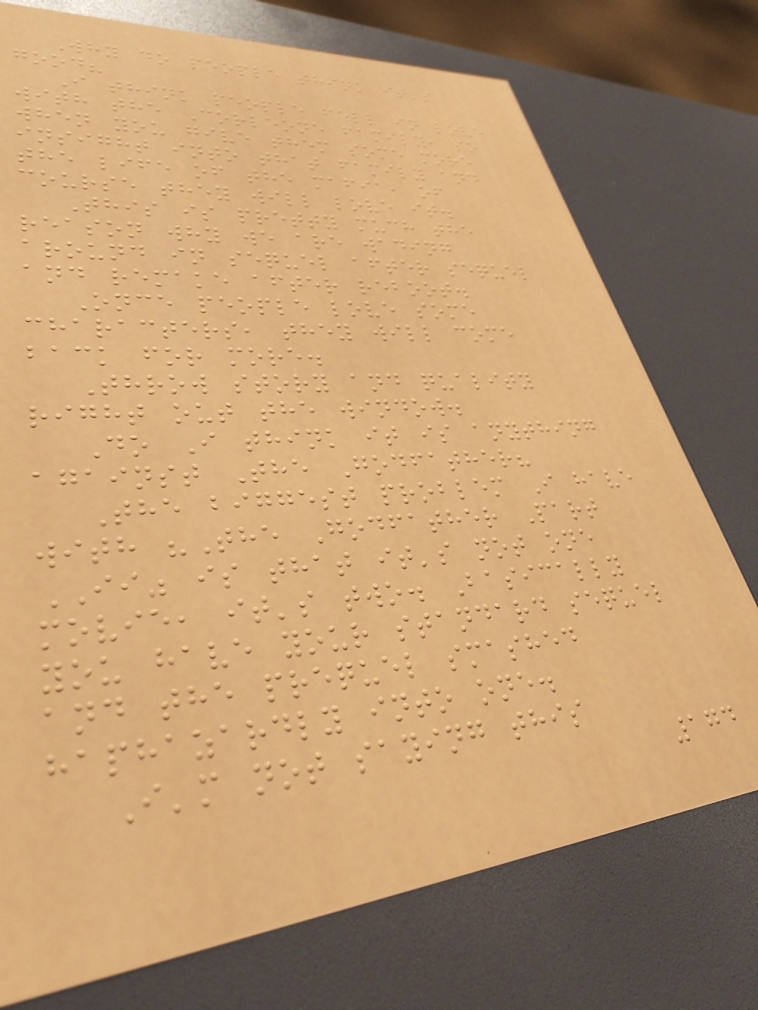Why do people think it's
good?
I think people fell in love
with the Corleone family, so
when you give them some more
insight into that family and
the life of the mafia, of
course they will love it.
This is pretty much the
reason why we are wading
around in sequel after sequel
and remake after reboot.
Once people love some
characters, they will come
back for more.
Throw story and quality
right out the window.
Do I think it is anything
against The Godfather?
The biggest problem I have
with "The Godfather Part
II" is that it's not one
movie, it's two. Basically
you have your standard sequel
and the prequel smashed
haphazardly into one.
I'm not saying this
174
